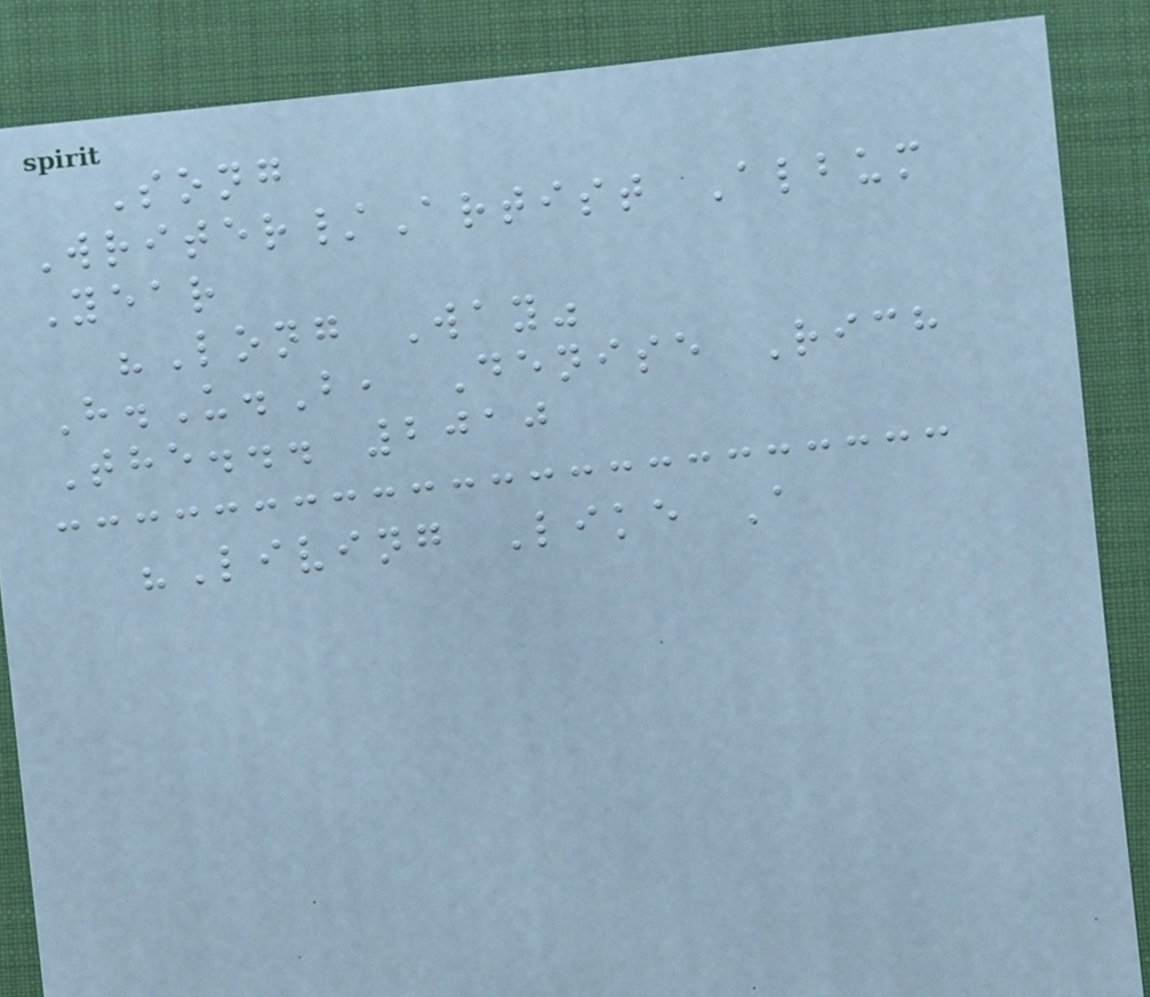Song
Writer/Artist Album
Year
"Long Way"
H.U.B, Denise Rich
The... 2010
"Living Like A
